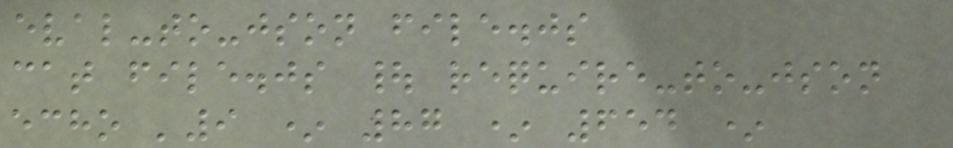eval-to-json file.js
cat file.js | require-to-json
echo '9 * 87 * 654 *
